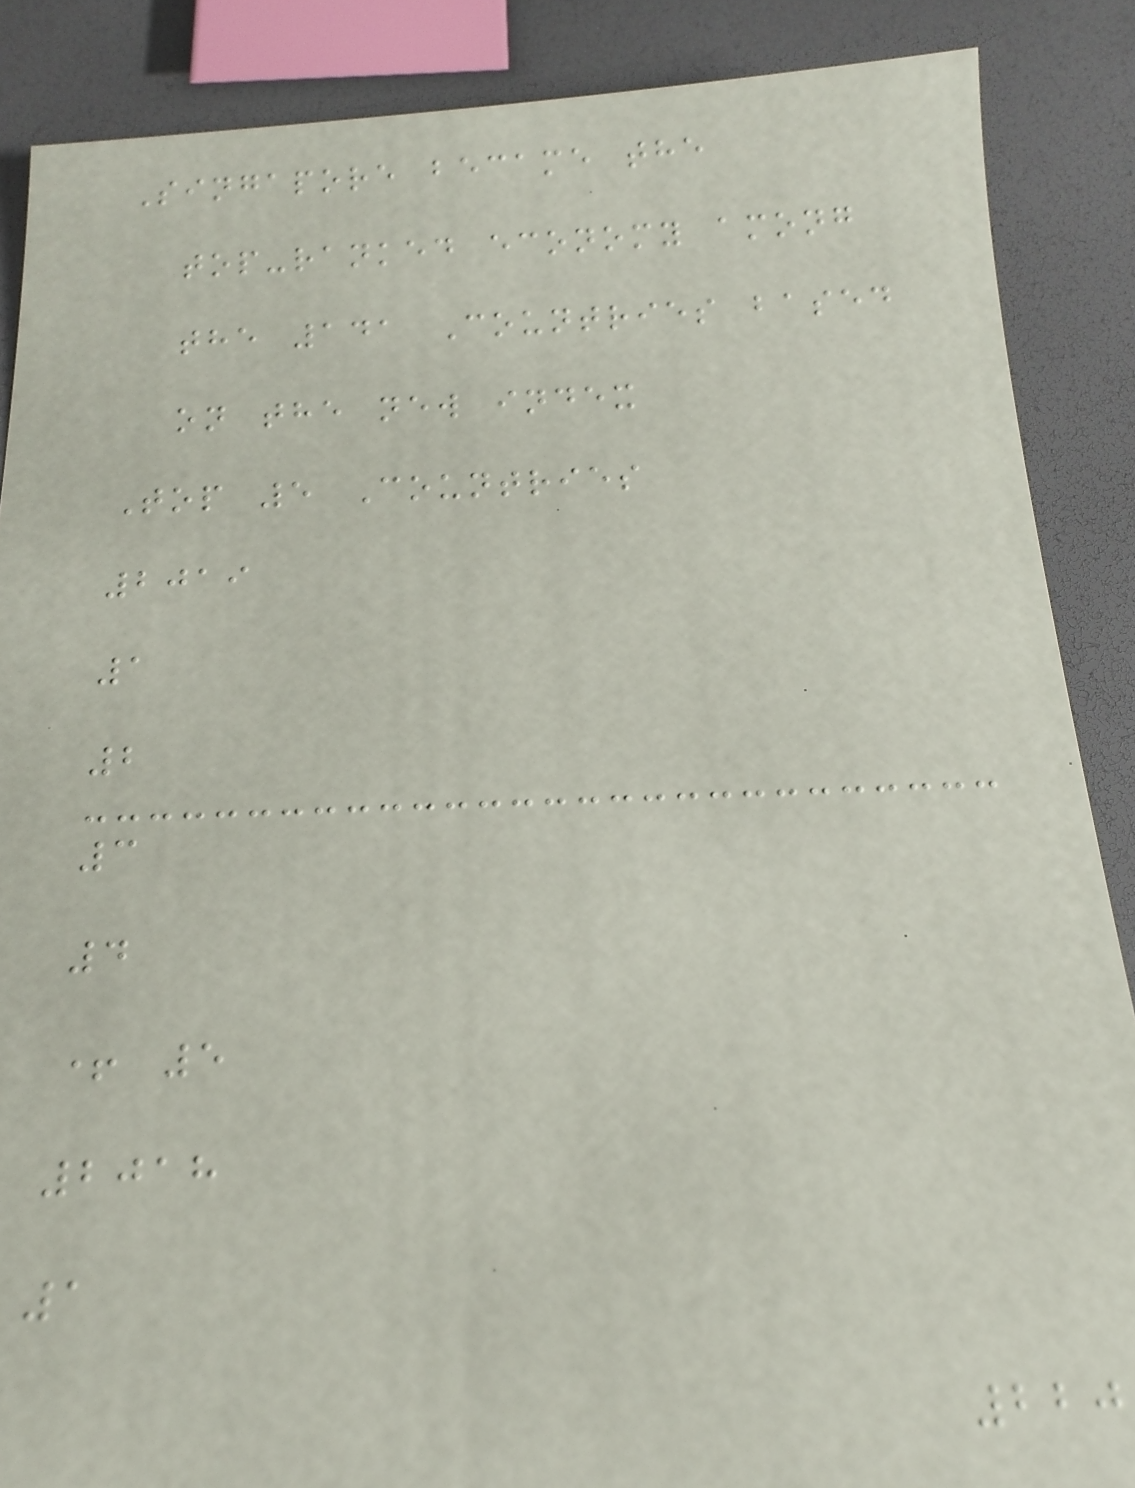Singapore became the
top-ranked economy among
the 141 Countries based
on the new index
Top 5 Countries
2019
1
2
3
4
+ 5
2018
1
220
